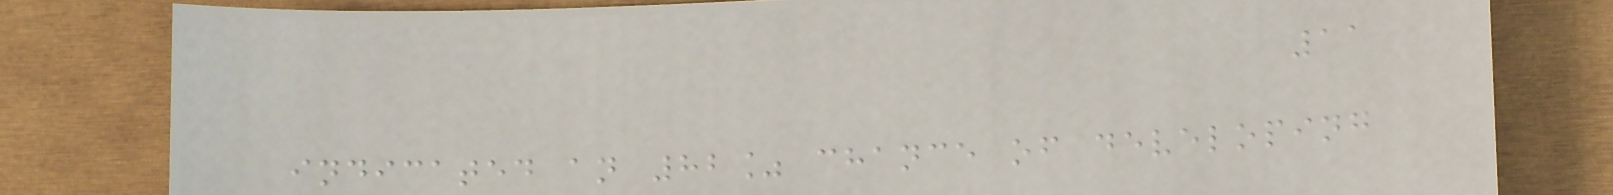11
indicated an 82% chance of developing
